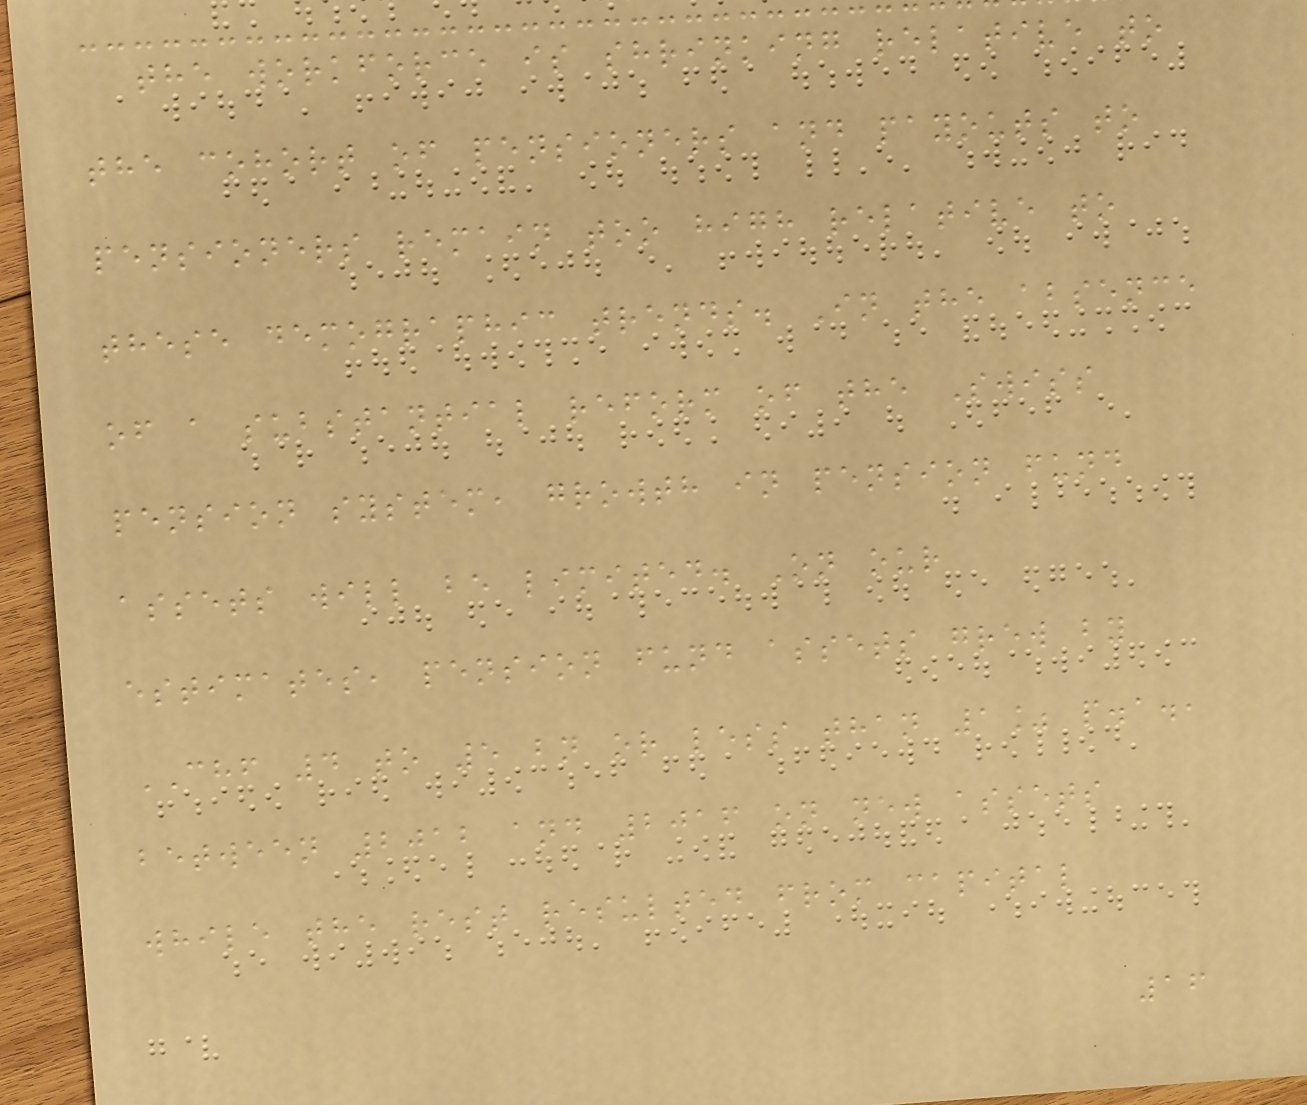the workforce is shrinking relative to
the cohort of pensioners and payouts to
pensioners remain too high relative to
these demographic trends. In the absence
of a substantial reform of the Swiss
pension system, growth in pension fund
assets will be limited. On our
estimates, pension fund assets grew by
CHF 4 to 5 bn or less than 1% p.a.,
between 2012 and 2016 on new assets
while the rest resulted from capital
16
